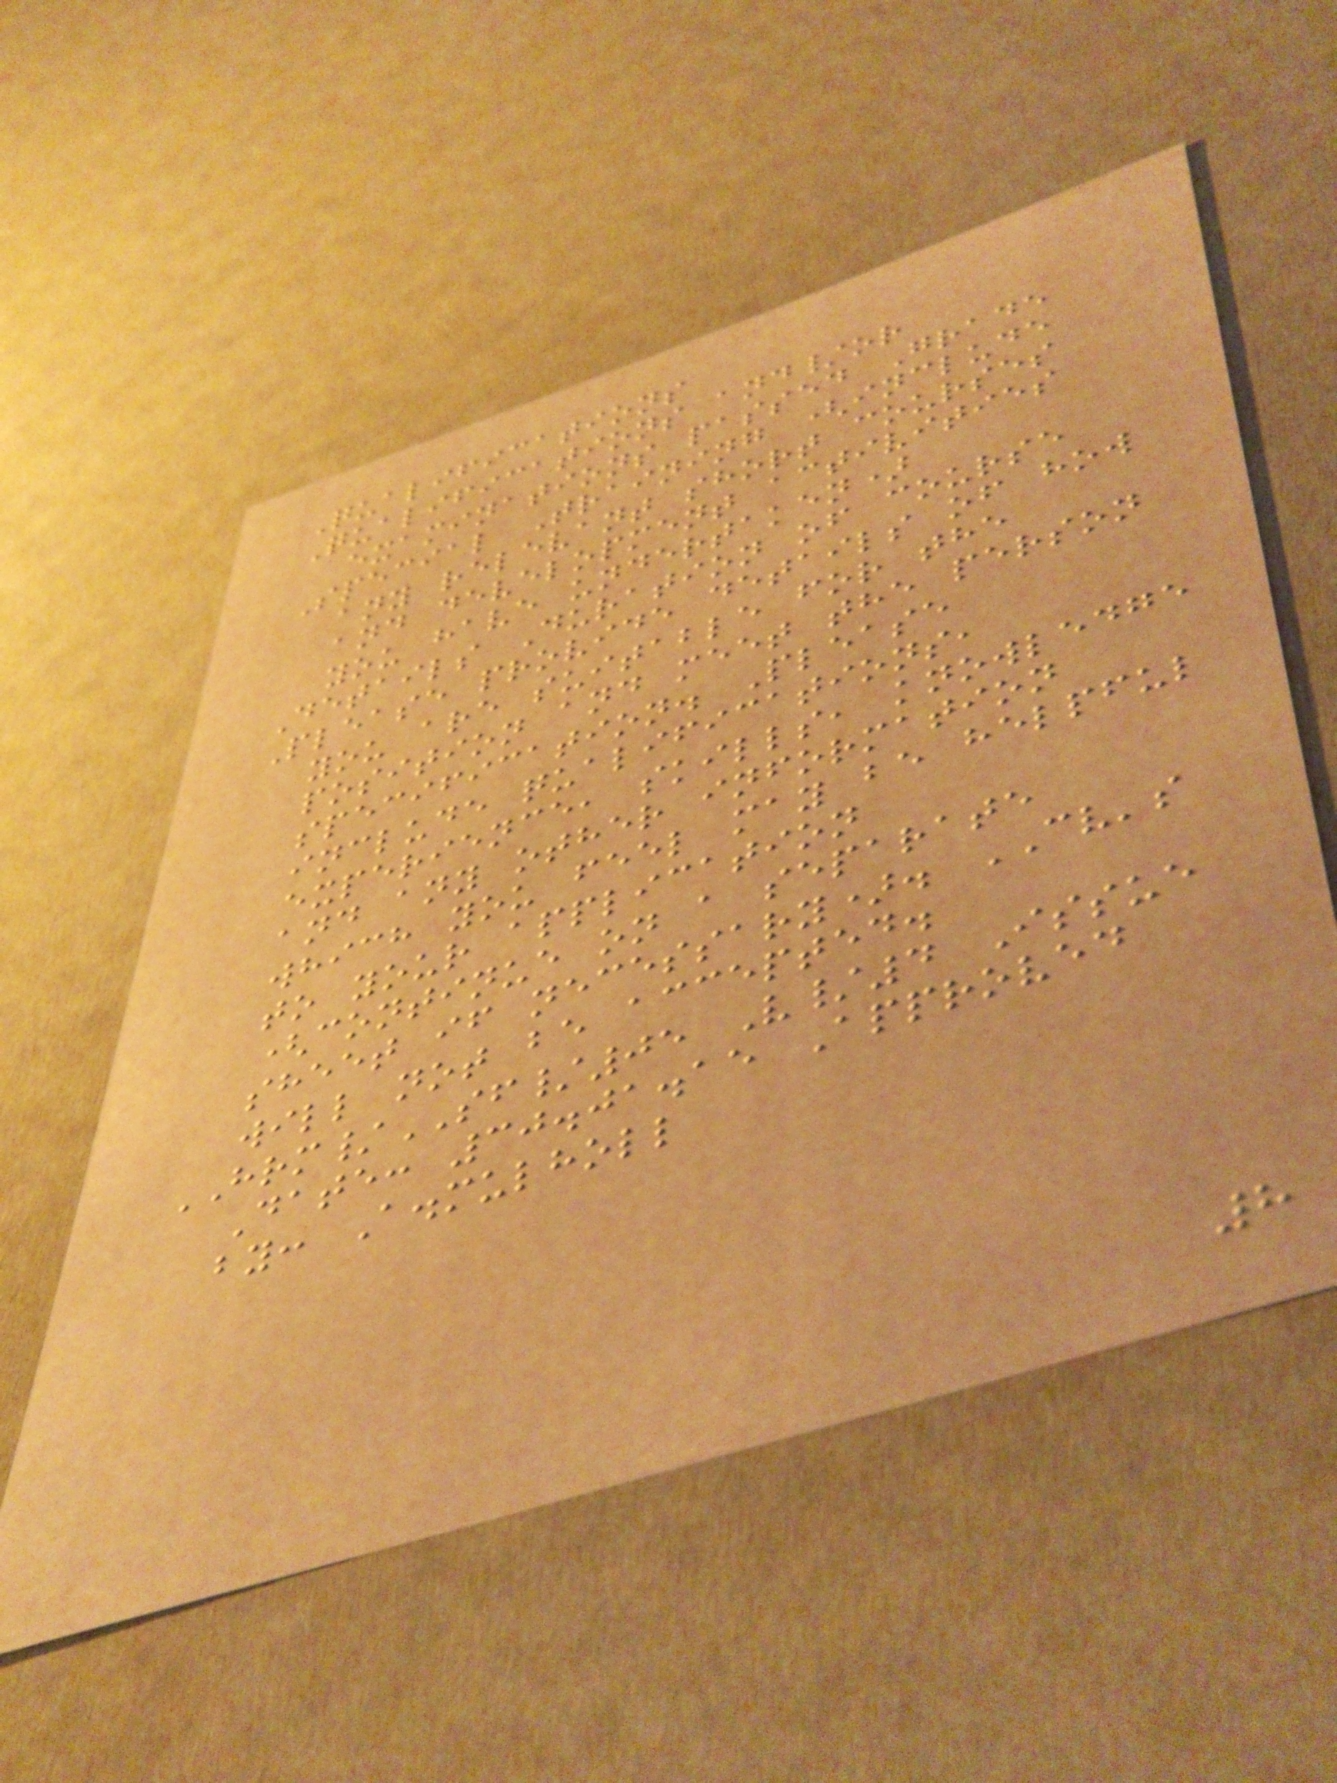Qualifications
Qualifications and/or
examinations passed Grade
Special Training (include
any relevant short courses
and development activities
you have undertaken)
Details Duration of course
Please provide details of how
you are suitable for the
position and meet the person
specification. Please
include qualifications,
experience, skills, knowledge
and any other information
which you feel may be helpful
to your application
(continue on a separate
sheet if necessary). CV's
will not be accepted.
HRM/SF/05 V/4 Issue
Date: 30.01.15 Approved
by: A.mulholl
8
